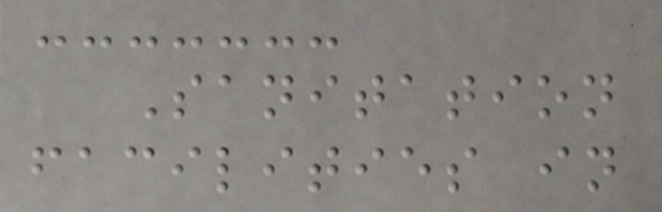Sanitation
facilities in
